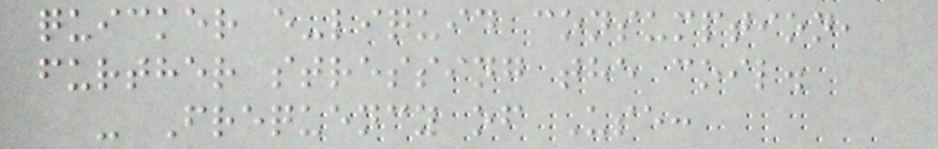quicker e-liquid consumption,
further stressing the coil.
- Frequency of Use:
